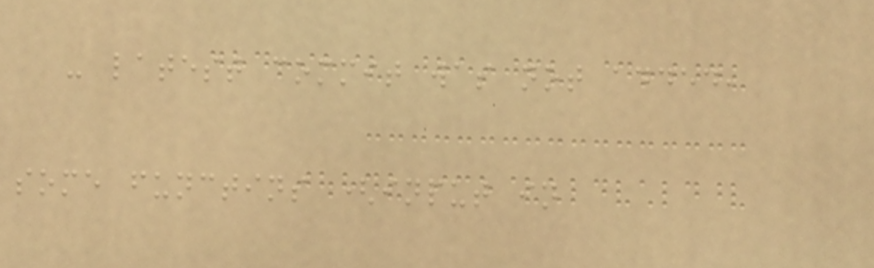- latest commit was not added,
some functins (input in
